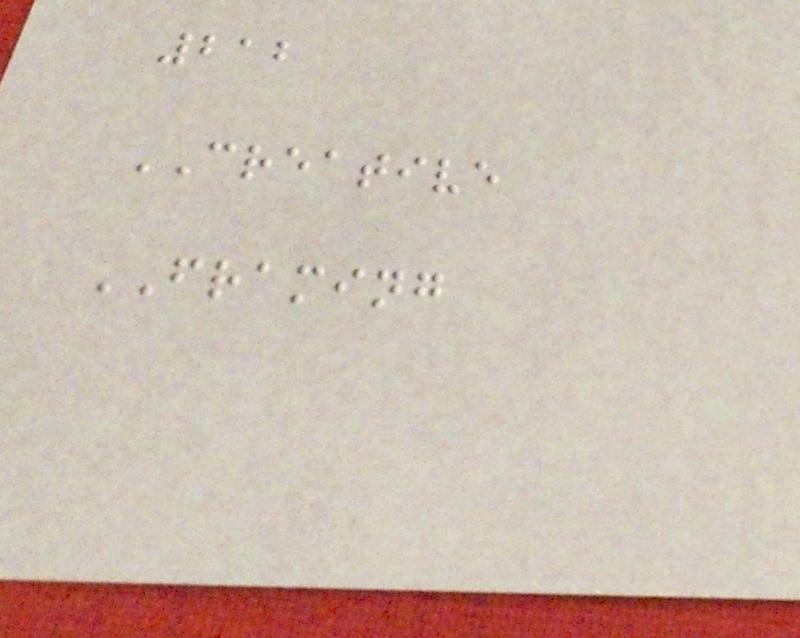212
CREATIVE
FRAMING
